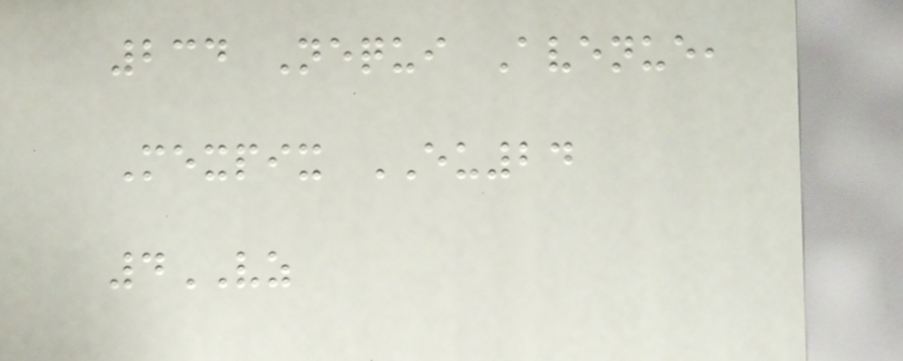234 Nequi Avenue,
Mexpix EU24
4VZ
